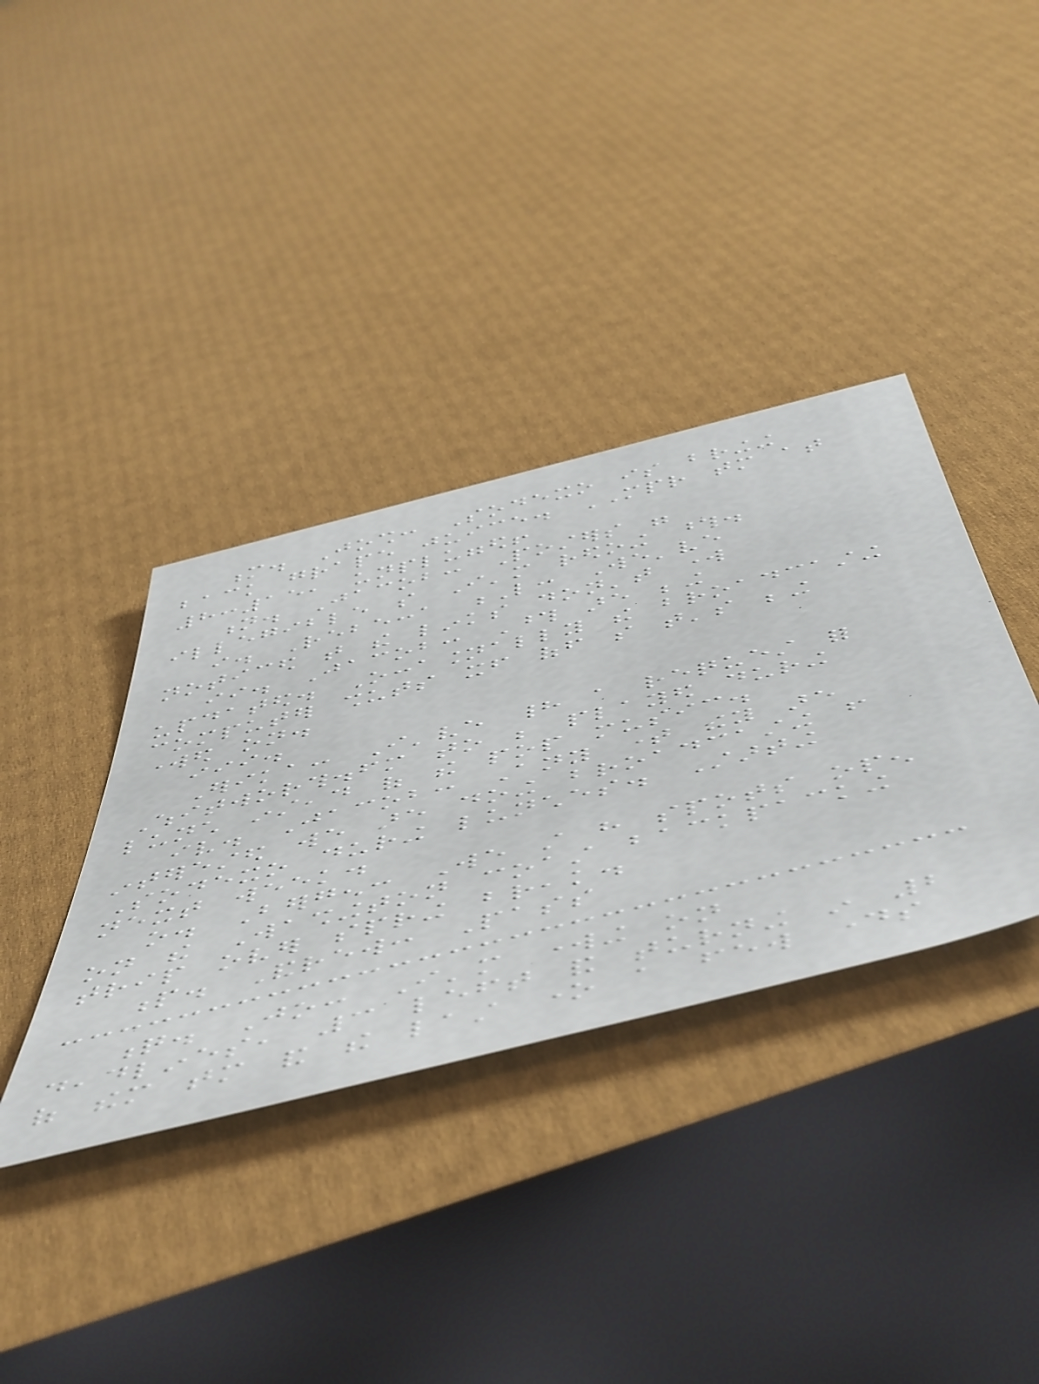m. Josh: Sodexo is bringing
back grape juice. MPR tomorrow at
8:15, unplugged!
n. Jacob: Posters were
illegible so I'm redoing those.
i. Rebecca L: We've
noticed that the links don't work
ii. Jacob: Those are being
updated. Occasionally the broadcasting
computer shuts itself off so that's being
worked on.
iii.
Erika: I've had a request for
Whitworth.fm to be played during
lunch instead of the pop music.
iv. Jacob: Any time they are
interested we are doing broadcasting from
Sodexo during lunches. Starting
next week.
o. Bergen: We still have spots open
on the Washington coast backpacking
trip over spring break.
p. Andrew: Pass
q. Jo: I'm working on
deadlines, 3 left and turning in 2
of them tomorrow and the last one a few days
